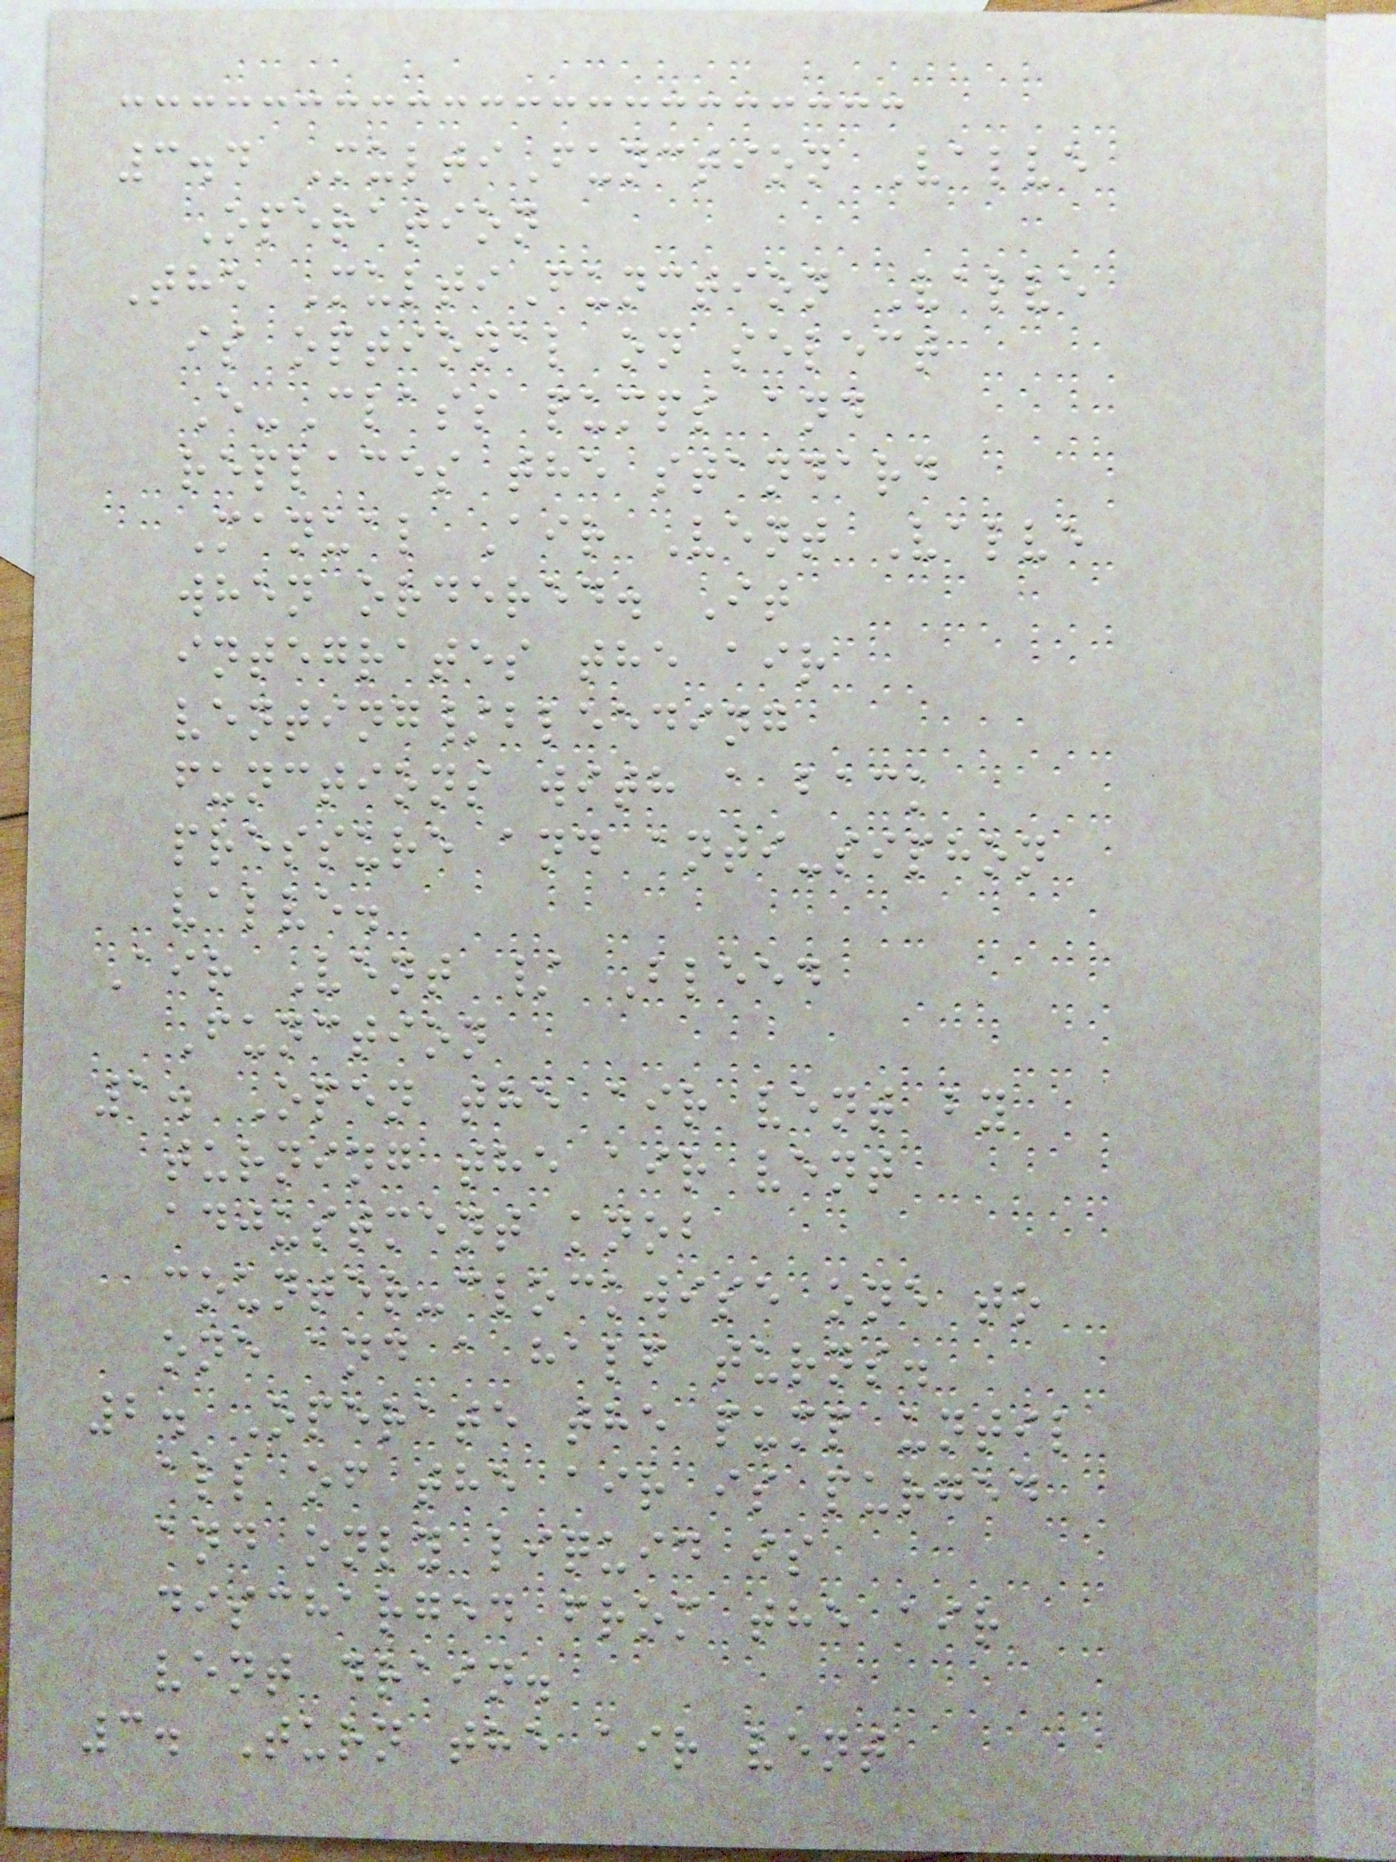3.4 MultiFunction Valve
Operation
The MultiFunction Valve
is optional on select
E-Class pumps and
replaces the standard
Manual Air Vent Valve
when ordered. It
integrates the air
venting/bleeding
functions with a back
pressure and anti-siphon
valve.
Air Vent / Bleed
Function
1. Open the air vent by
turning the air vent
adjustment knob
counter-clockwise one to
one and a half turns.
2. Operate the pump until
all of the air is purged
and only liquid is
discharged from the air
vent drain.
3. Turn the air vent
